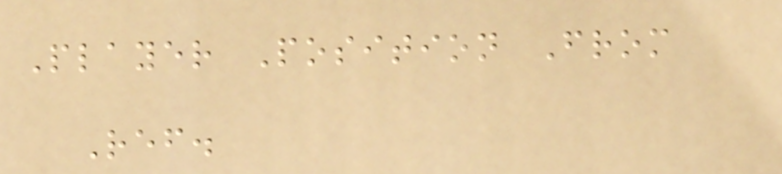Player Position From
Ref.
